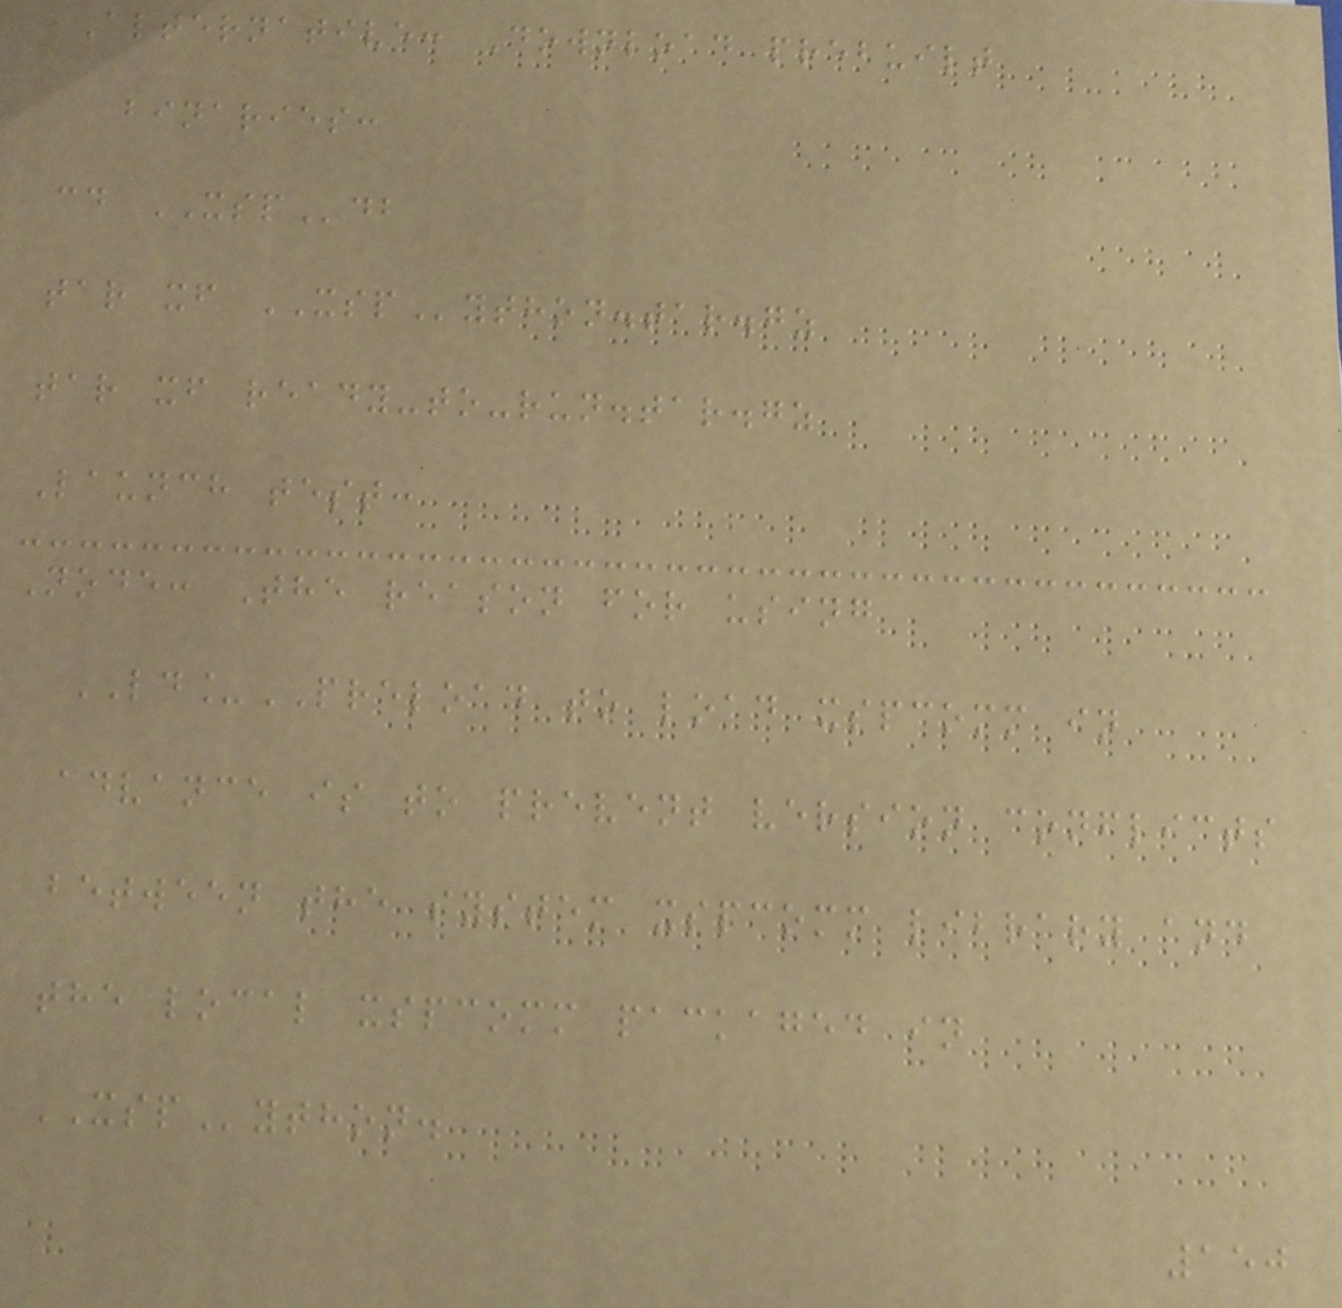Alternative: Download prebuilt
binaries:
cd XSPdb
tar xf XSPython.tar.gz
tar xf ready-to-run.tar.gz
Launch test:
Node: The reason for using
LD_PRELOAD to load xspcomm in
advance is to prevent version conflicts
between the system xspcomm library and
the local xspcomm packaged in
XSPython.
150
